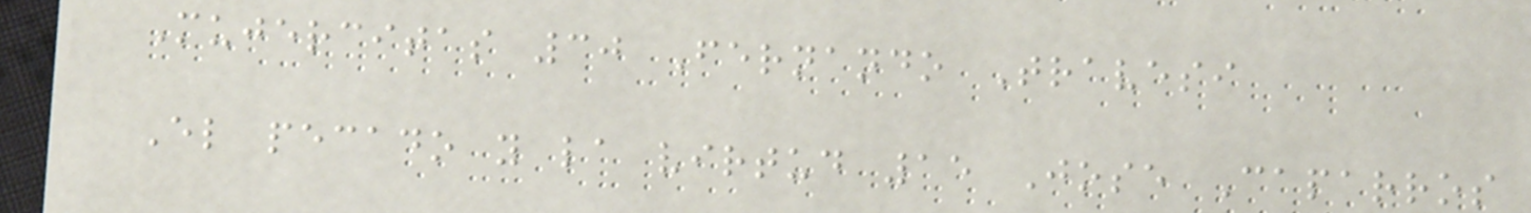Mujercitas 30 Fernando Travesi
El pecado y la virtud 15 Jose Caparros
